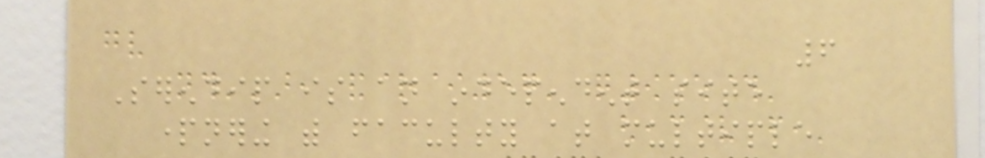6
Serendip is an independent site
partnering with faculty at multiple
